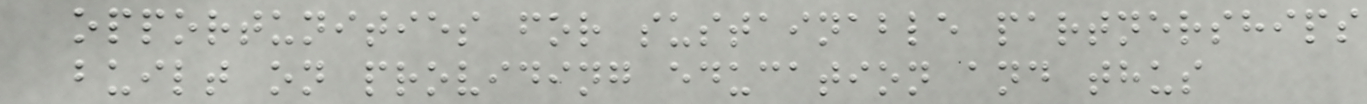opportunities for sustainable partnerships
built on providing education and thus
